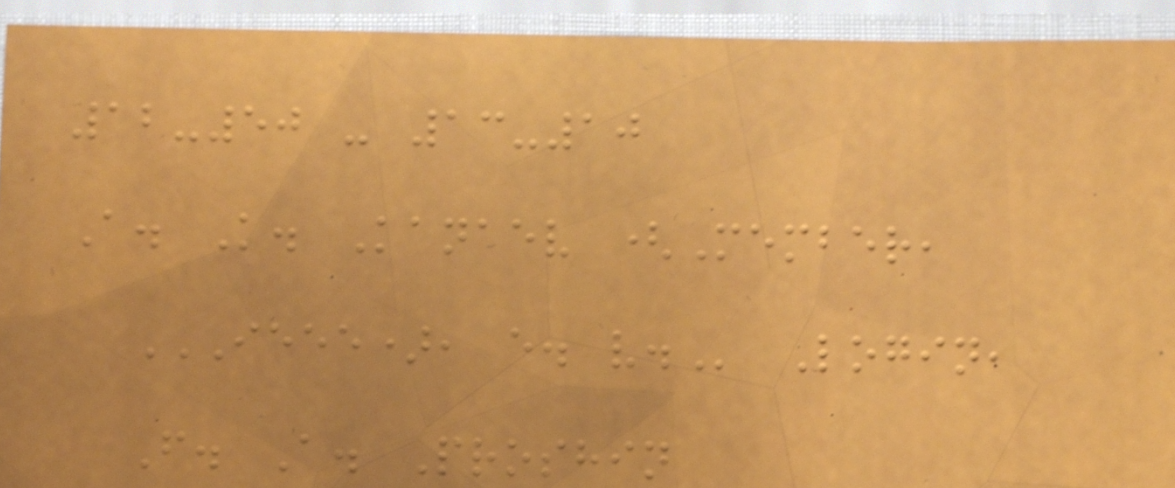12-50 - 13-10
A. K. Kanaev (Member,
IEEE), E. V. Login,
F. A. Proshin
